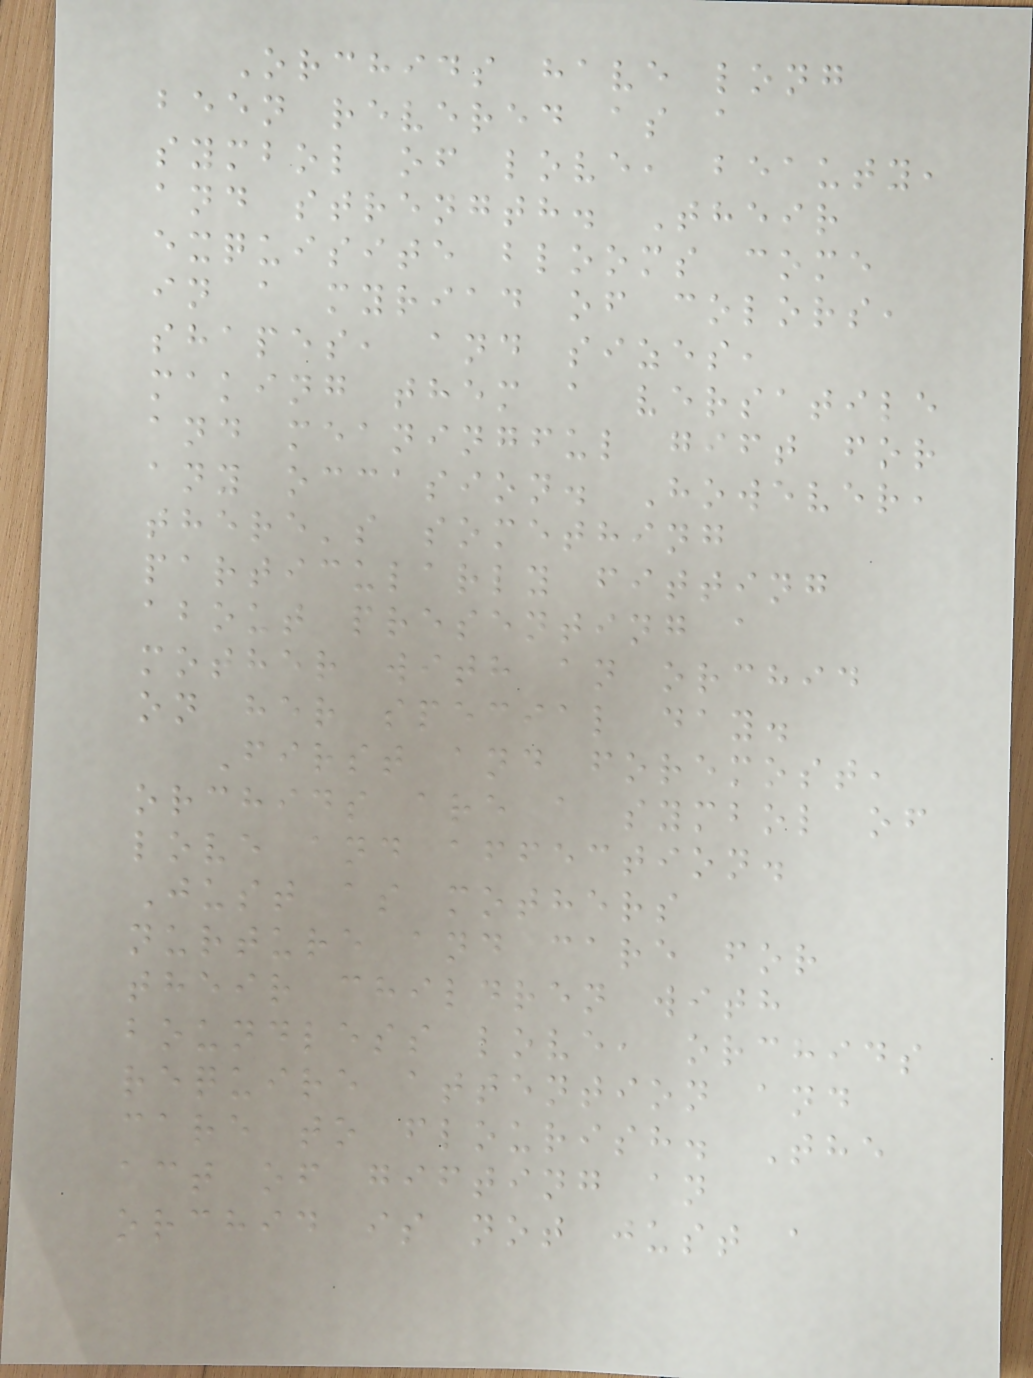Orchids have long
been revered as a
symbol of love, beauty,
and strength. Their
exquisite blooms come
in a myriad of colors,
shapes, and sizes,
making them a versatile
and meaningful gift for
any occasion. However,
there's something
particularly fitting
about presenting a
mother with an orchid
on her special day.
First and foremost,
orchids are a symbol of
love and affection.
Just as mothers
nurture and care for
their children with
boundless love, orchids
require attention and
care to flourish. The
act of gifting an
orchid is not just a
